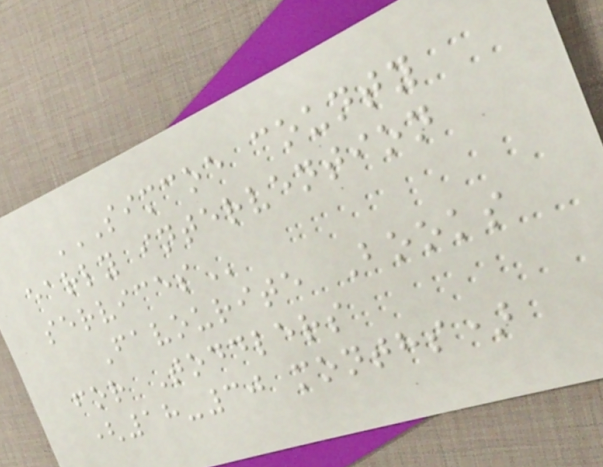SIMCOE COUNTY
EARLY INTERVENTION
SERVICES
Favourite Books
for Toddlers
(18-30 months)
